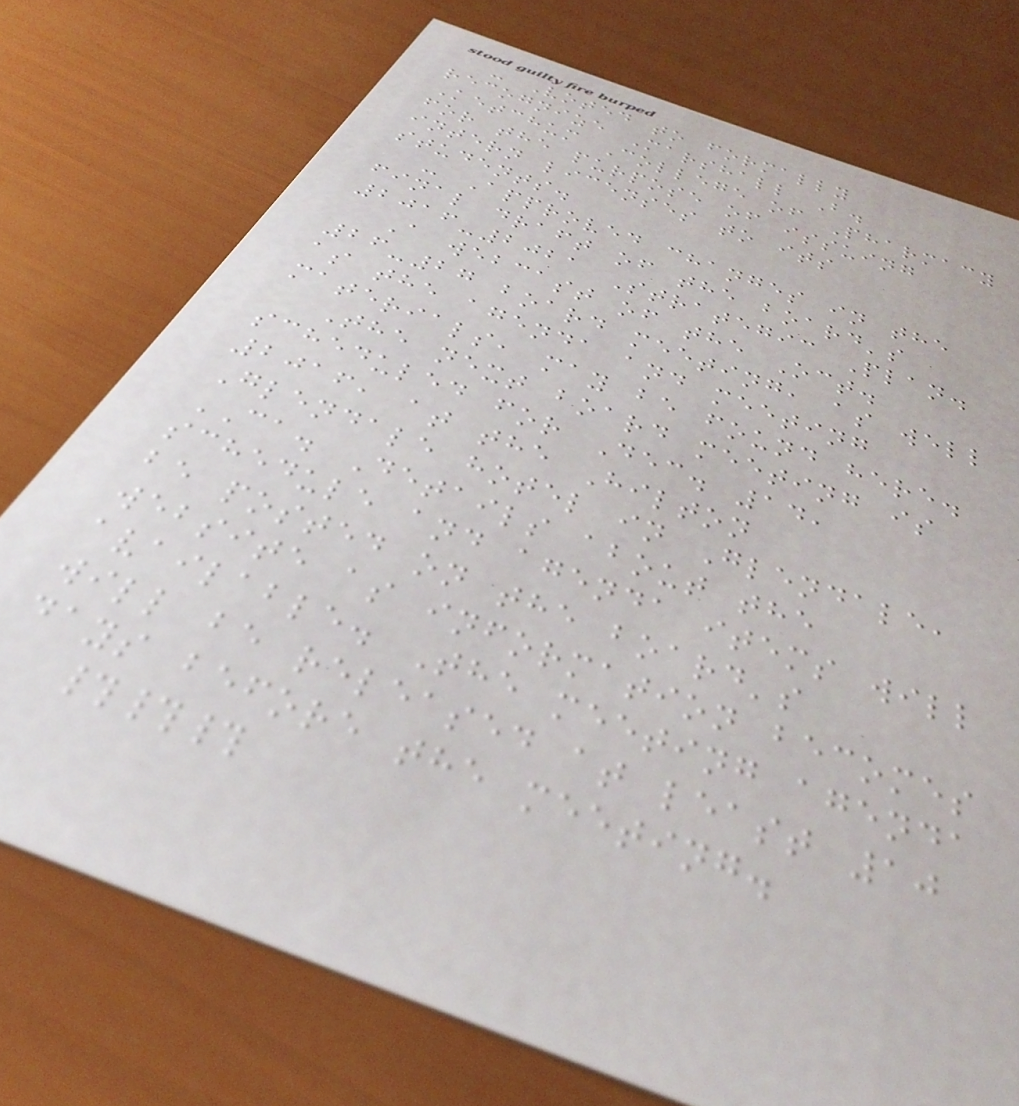- Voted to formally
recognize Marshall B.
Ketchum College of Pharmacy
for the purpose of issuing
intern licenses to its
students.
- Approved changes in the
final draft of the board's
2016-2021 Strategic Plan.
A webcast of the Oct.
26-27 board meeting, as well
as the agenda and meeting
materials, may be found here.
The next board meeting is
scheduled for Dec. 14,
2016, at the Hilton
Glendale hotel in Glendale,
CA. Details about the
schedule and agenda items will
be posted on the board's
website as information becomes
available. The meeting agenda
will be released at least 10
days before the meeting.
###
